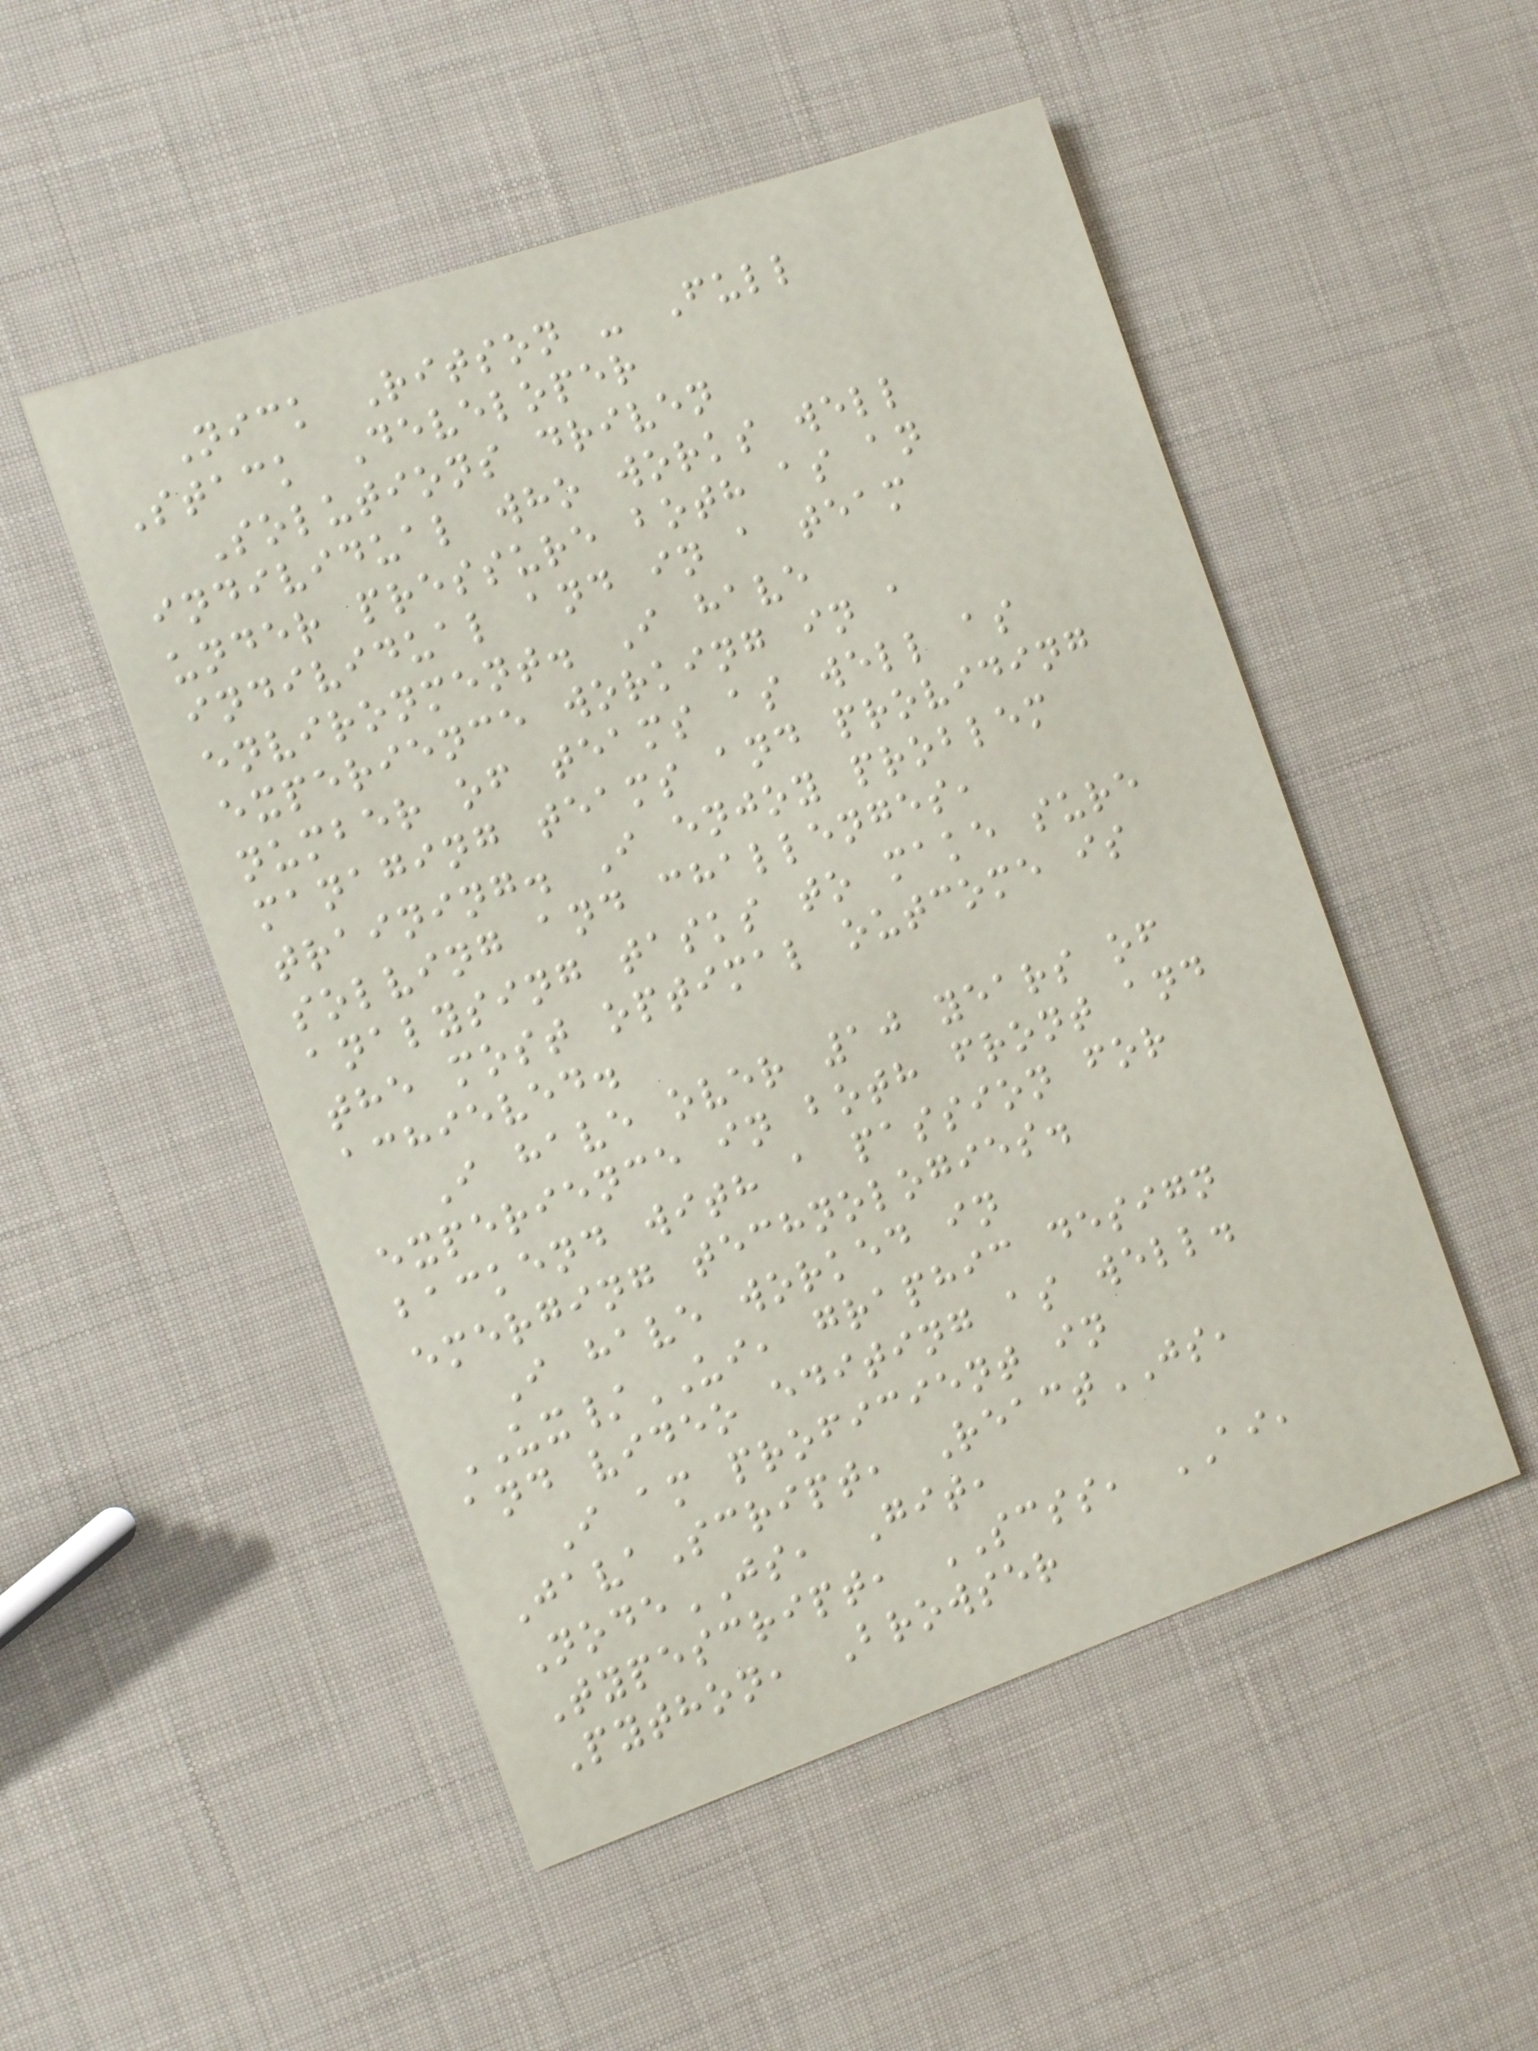Nick Ritson - Full
Stack Developer
Solutions driven
individual who works well
under pressure both as an
individual and in a team
environment. I have
experience working in a
number of teams as well as
managing teams and providing
training. I enjoy problem
solving and challenges,
analysing tasks to make sure
the most optimal outcome is
achieved.
I have over 10 years of
experience in both front and
backend with a passion for
emerging technologies.
I have worked in
UX/UI, graphic design
and video editing as well.
I am proficient in
JavaScript, ReactJS,
NodeJS, Git,
Typescript, SCSS, AI,
Python, Browser
